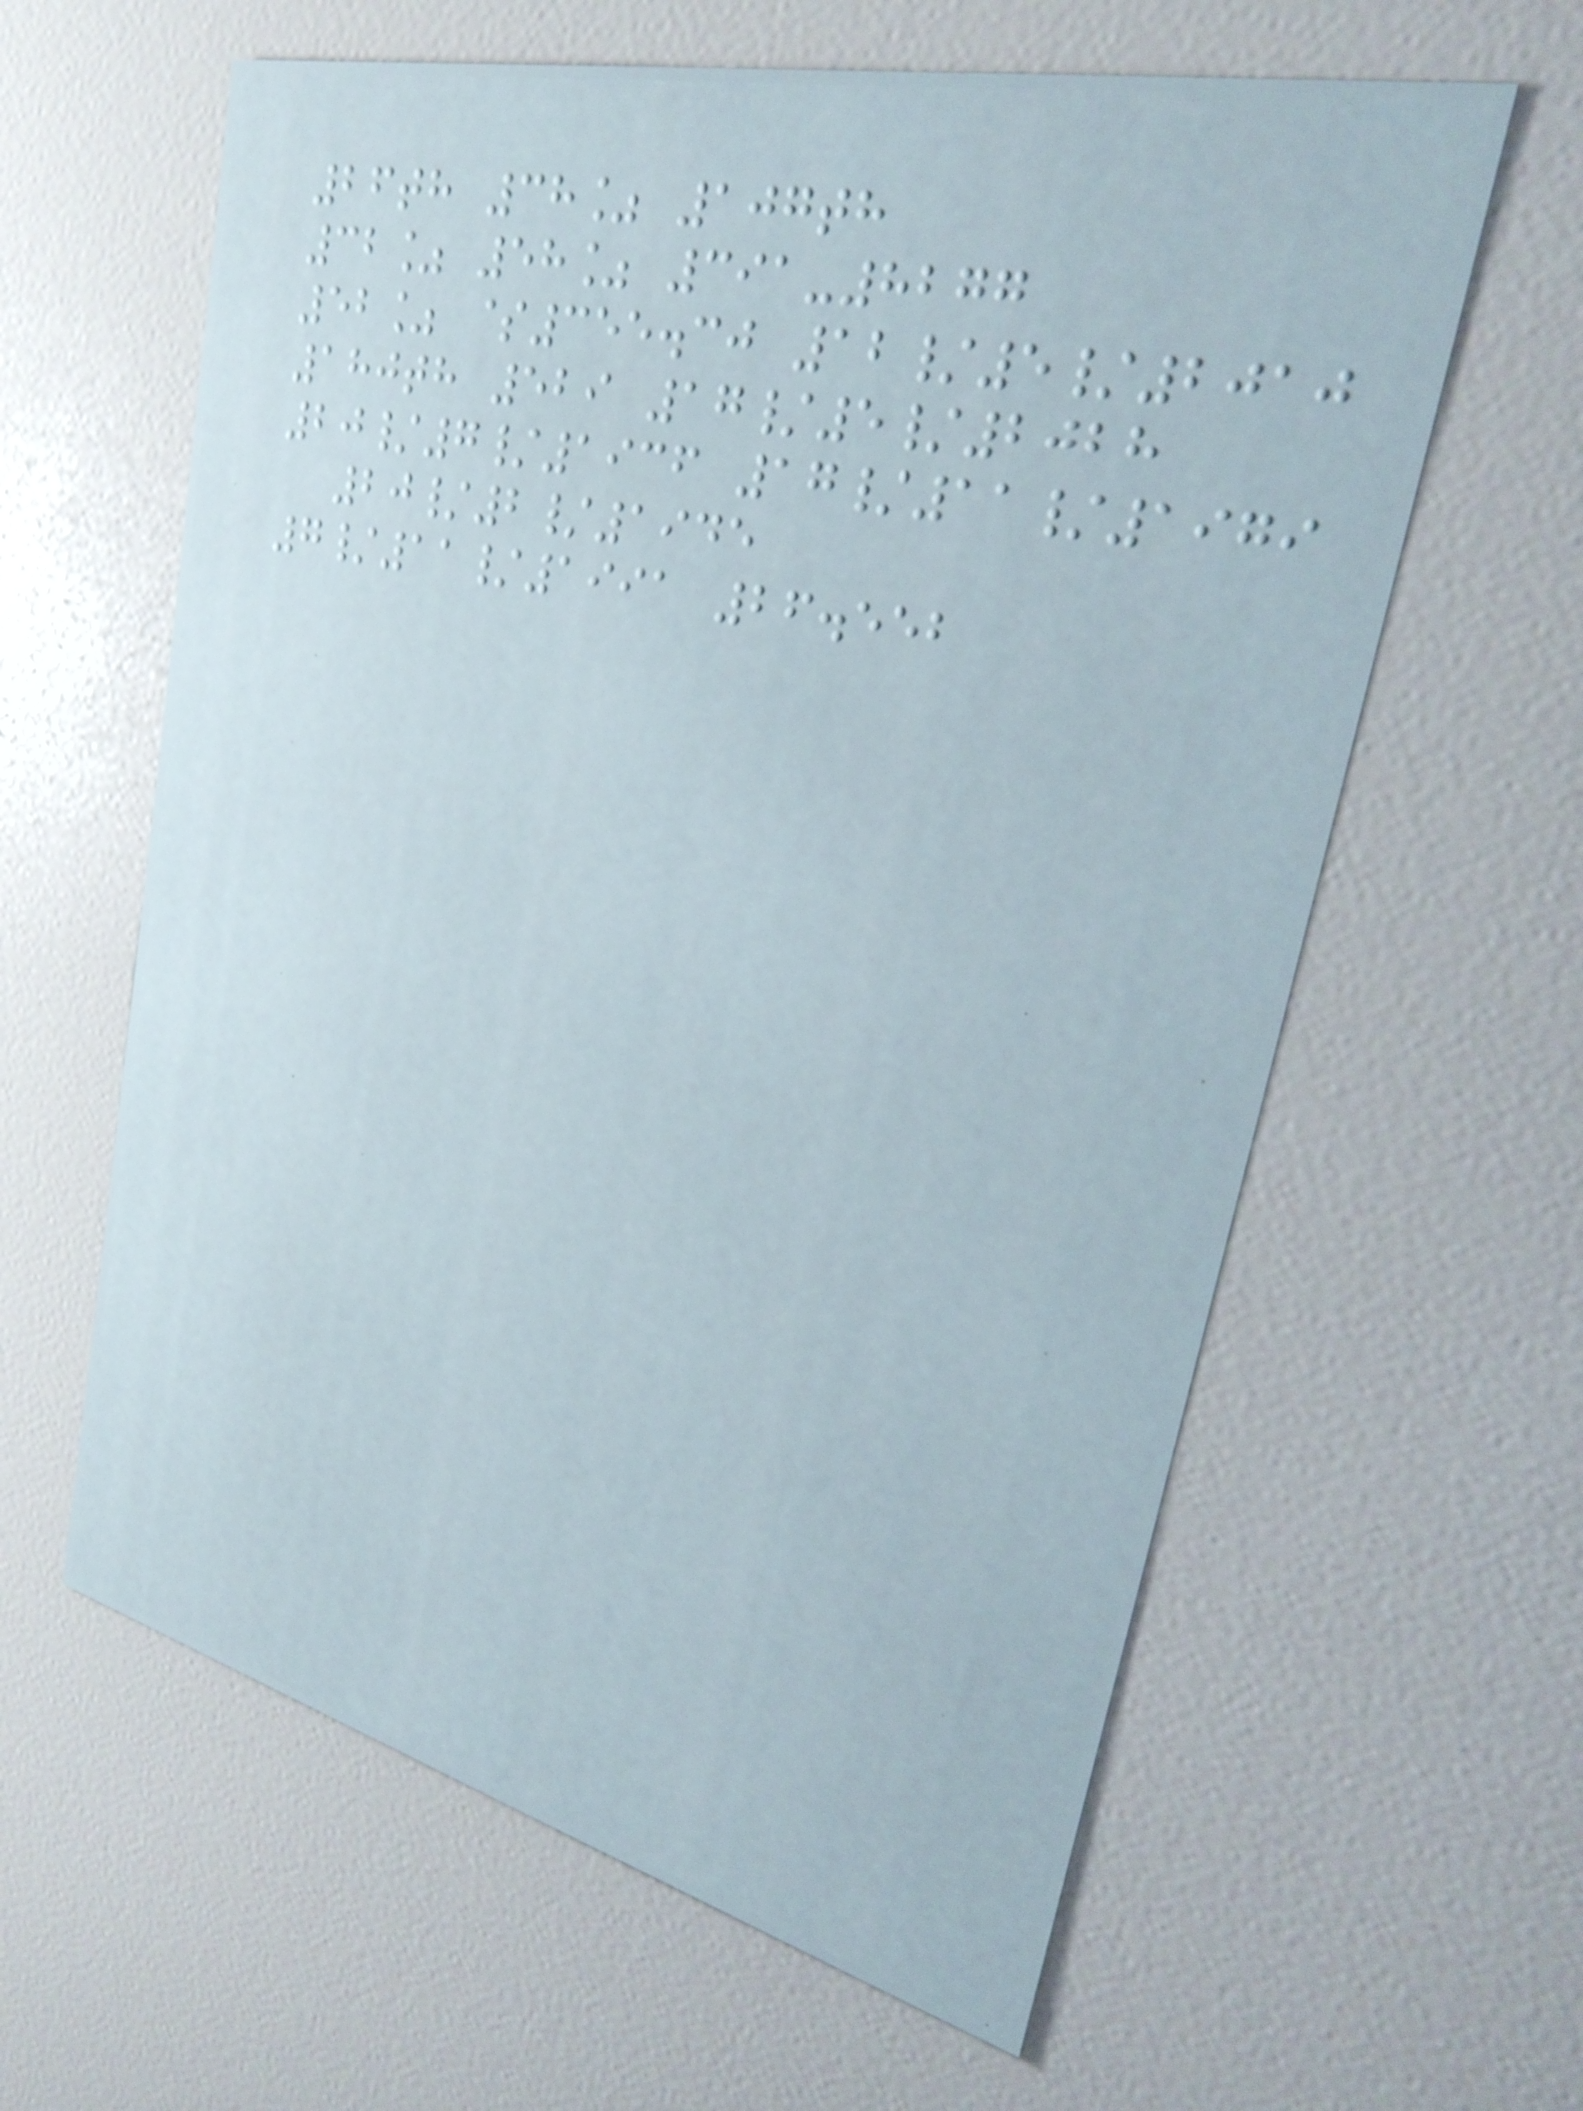26th 38% 107th
32% 58% 391-8277
52% $355.30 12/5/2010
180th 529 17/5/2028
20/7/1936 17/11/1979
20/2/1945
7/11/1991 26.552
